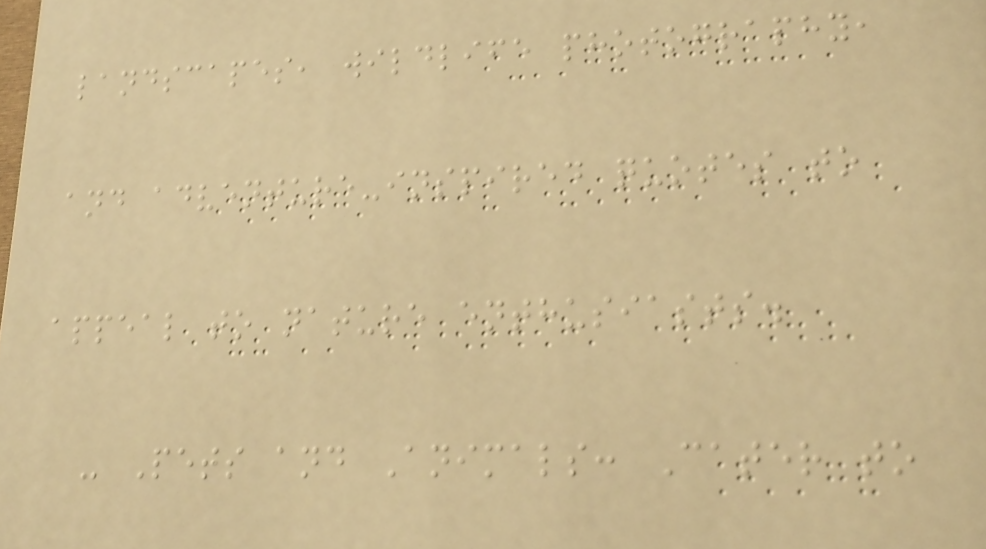landscapes, wildlife photography,
and adventure-inspired quotes to
appeal to nature enthusiasts.
- Pets and Animals: Cater to
